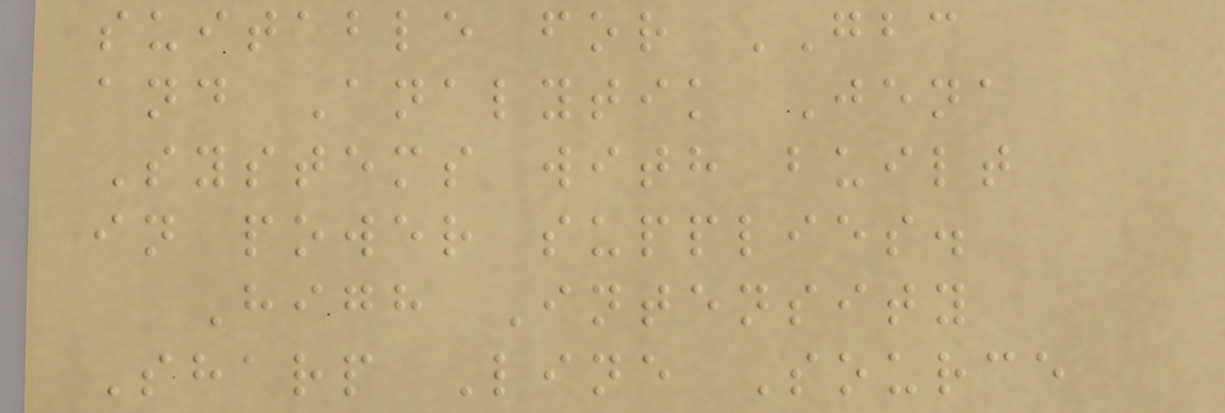suitable for GBC
and Analytik Jena
Systems with built
in power supplies.
High Intensity
Sharp Line Source
